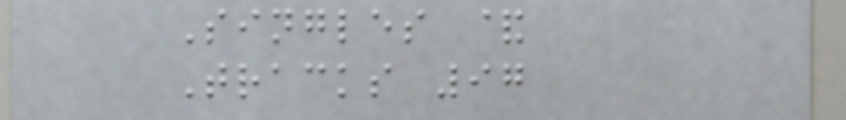Singles &
Tracks 97
